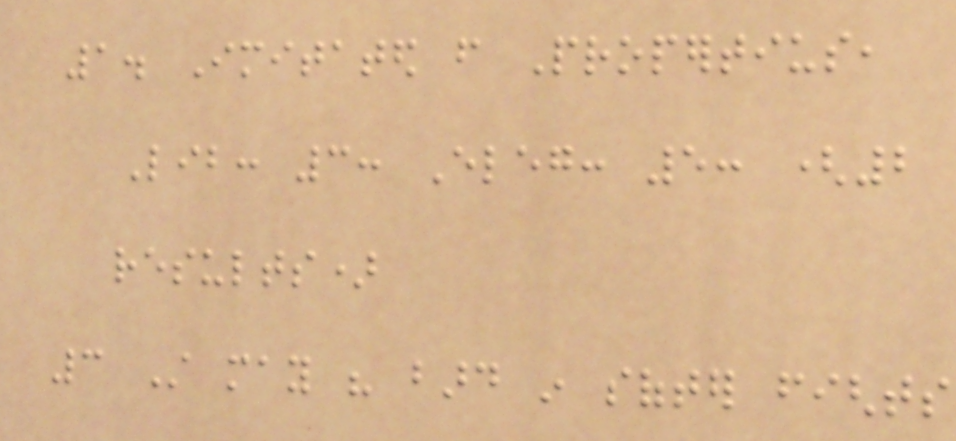1. Imitated from Propertius,
Lib: 3: Eleg: 5: (2
results)
3 Still may his bard in softer fights
